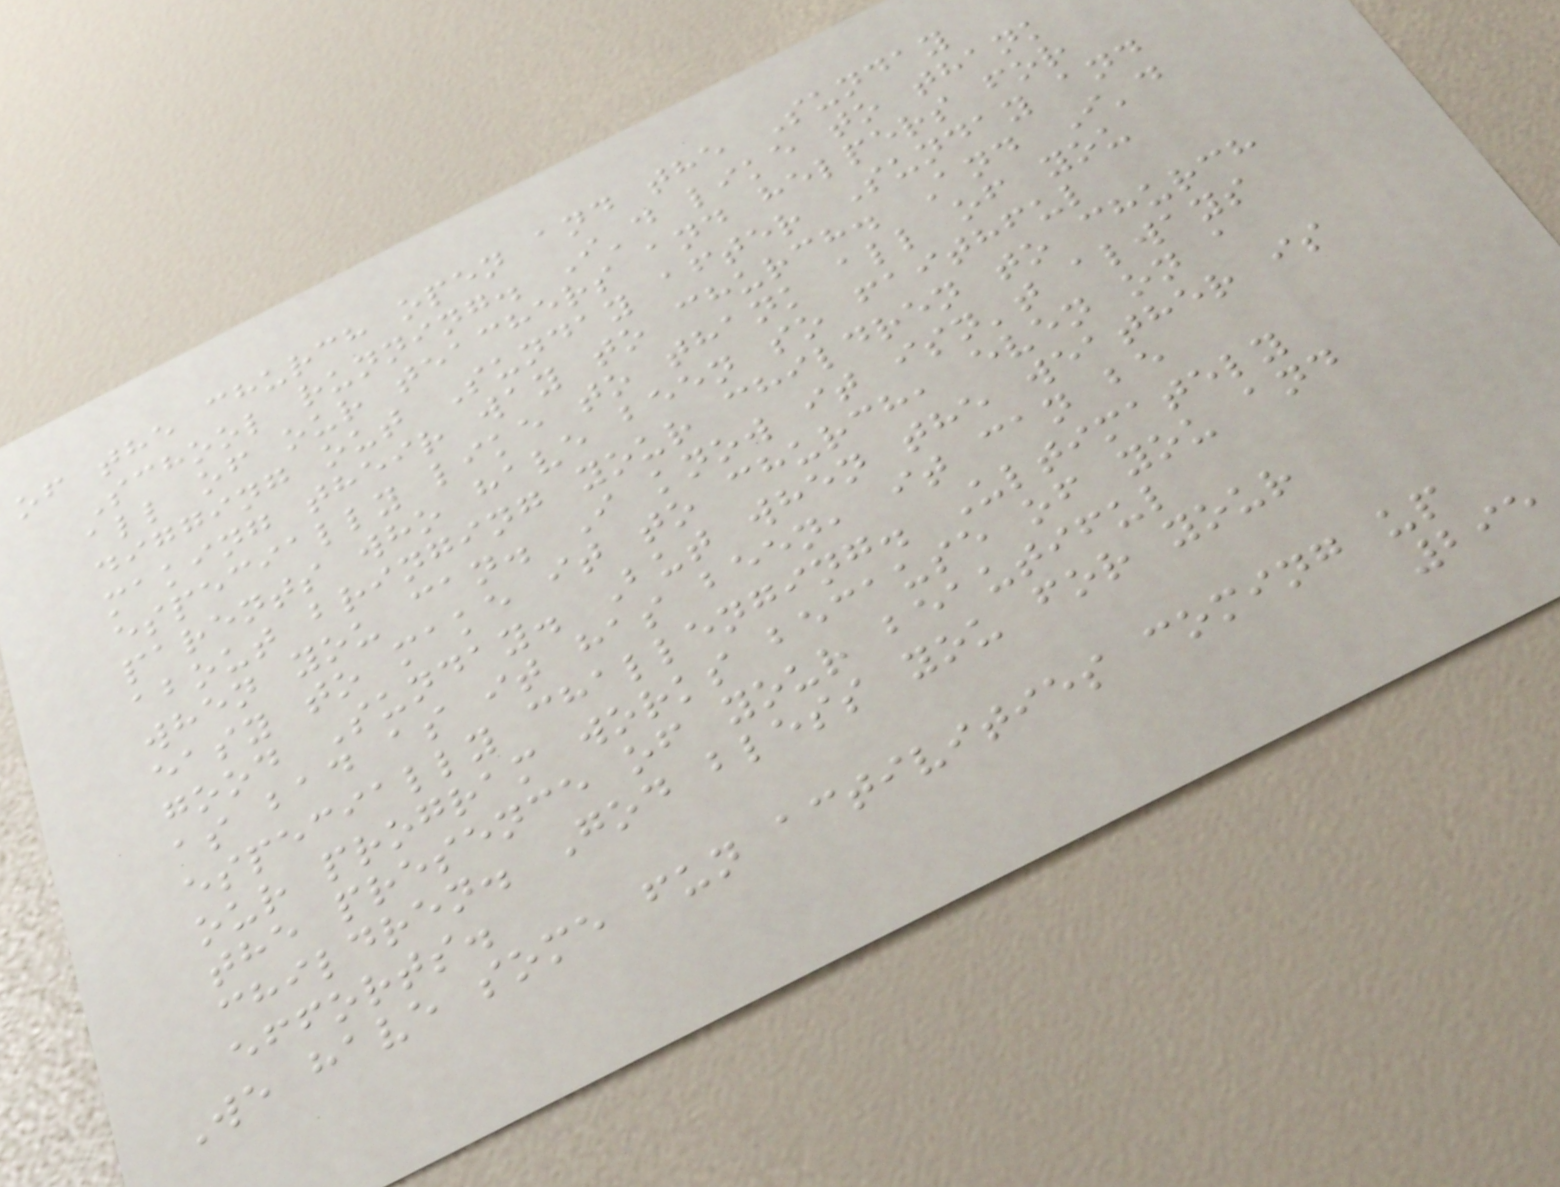of the church open and the Sunday
School running. I'd like to thank
all of our teachers and helpers for
digging out Sunday after Sunday and
making their way to church. And I'd
especially like to thank all of you
parents who have been so faithful
about bringing your children to church
when you can. I know it isn't always
easy to make it to church, even on a
good Sunday. But when the weather is
as bad as it has been, it can be
especially challenging. Ultimately
our program works because of you and
the presence of your beautiful
children. God bless you for your
efforts.
We have some fun activities coming up
295
